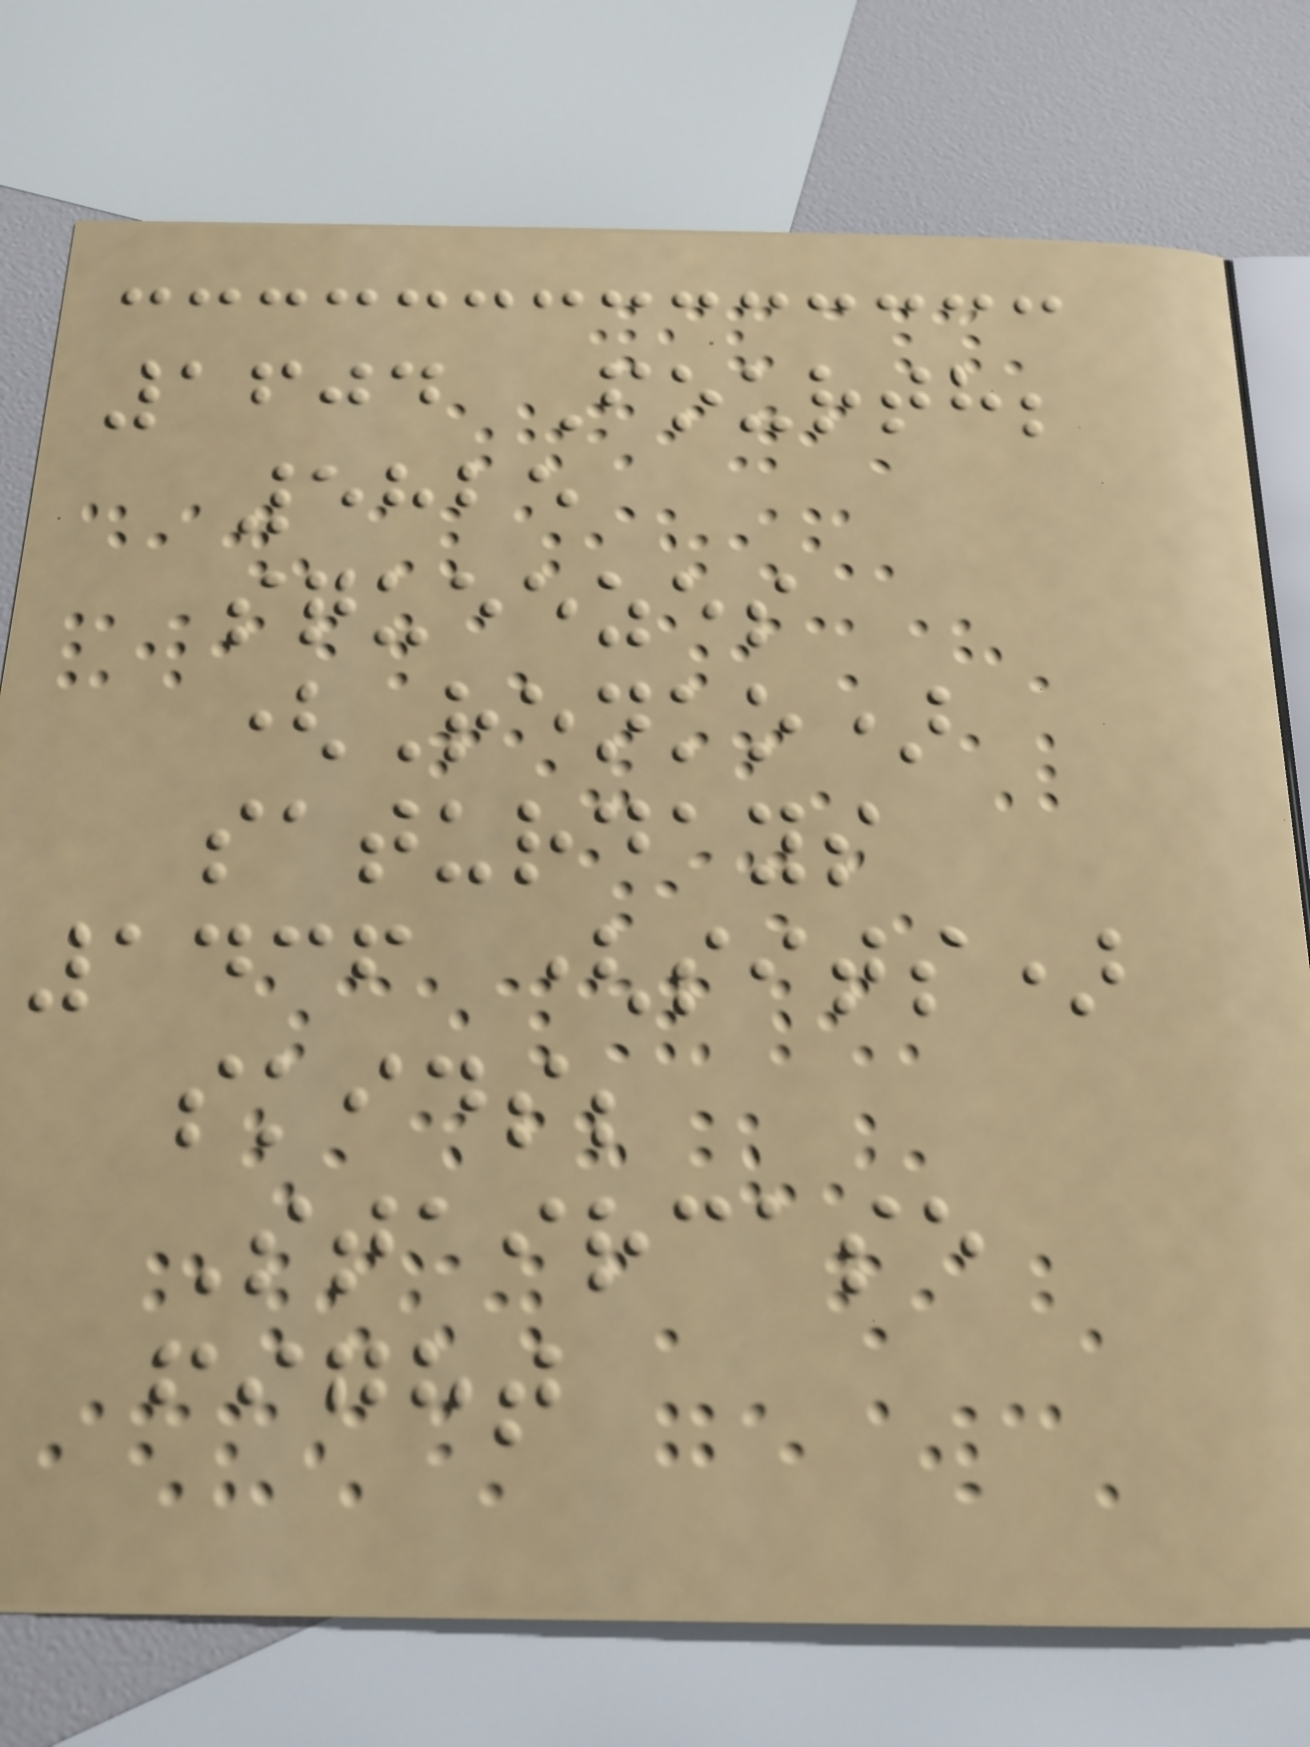1604 Fourth;
5825
squeezes
(Renko)
saturdays
1436 (sits)
skids;
Staircase
fight
